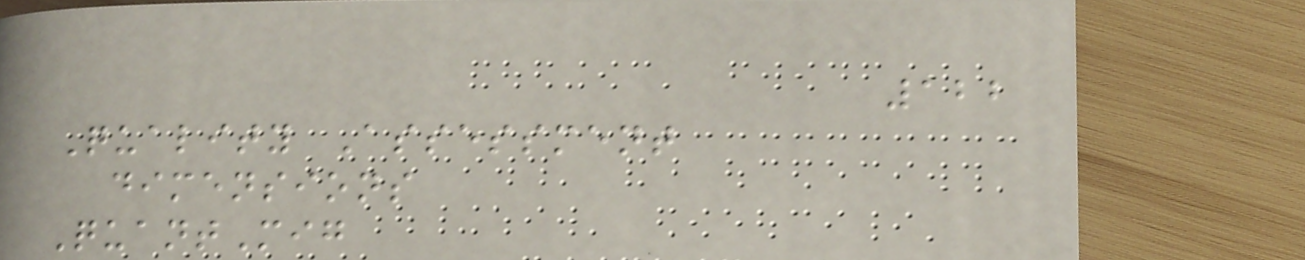122
Quality Assessment
dimensions
QuantMig
